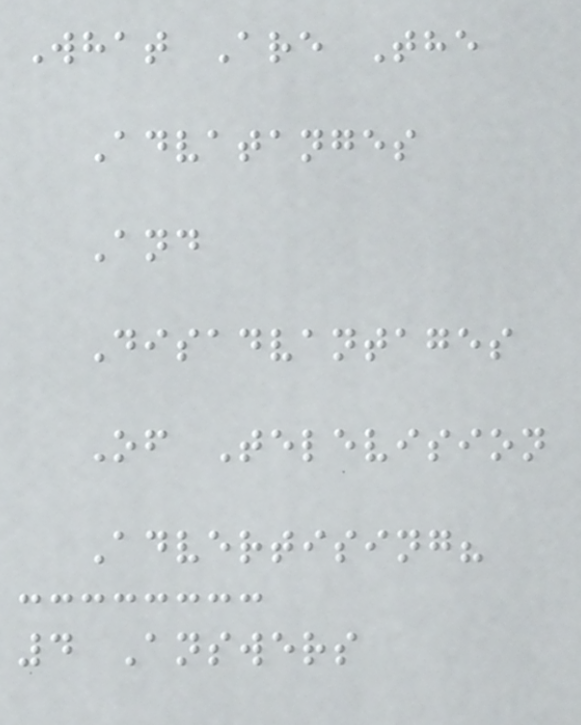What Are The
Advatanges
And
Disadvantages
Of Television
Advertising?
4 Answers
